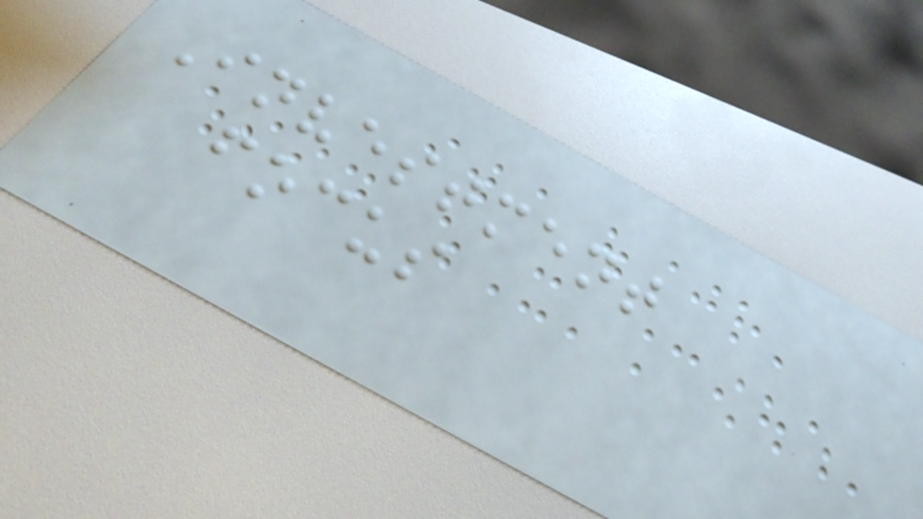Investment
focus
